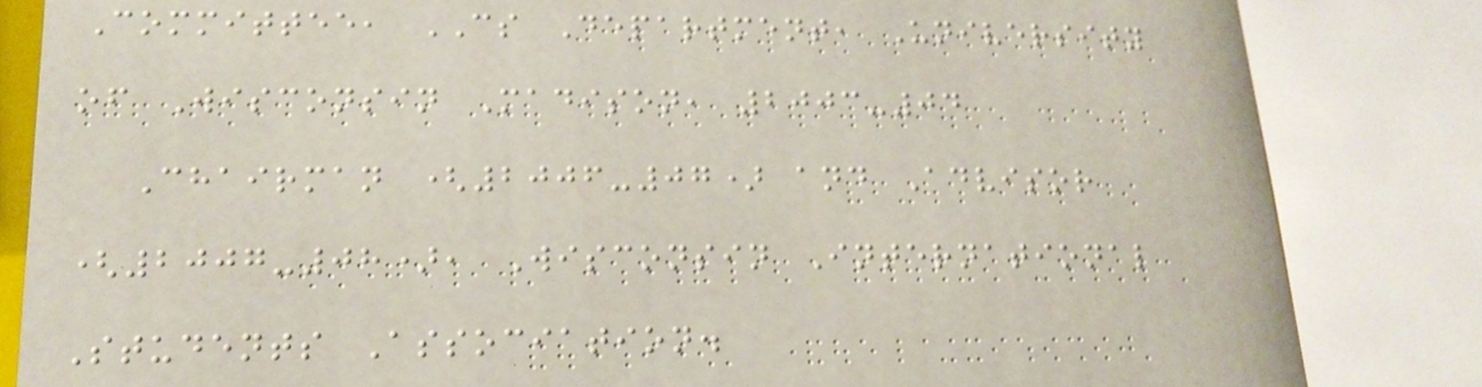Committee, CS Department, University
of Wisconsin Madison, 2003-04
Chairman (2006-07) and Advisor
(2007-08), Wisconsin International
Students Association.
